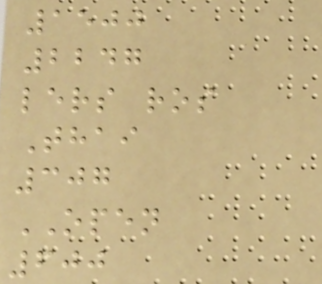1500
2247
lers ros
Thai
307
OPEN
600
